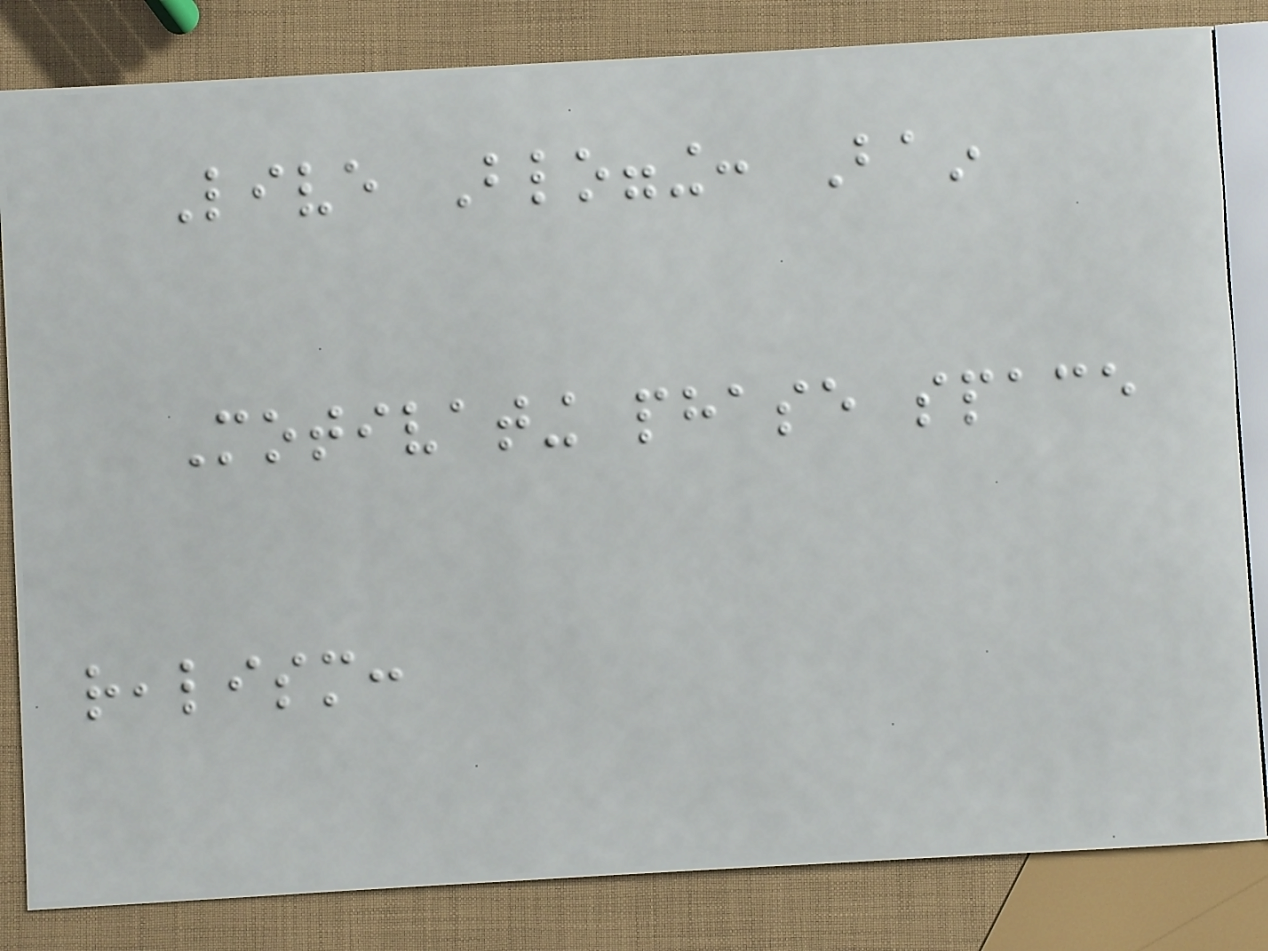Live Blogging: Bain
Motivating phase space
realism:
